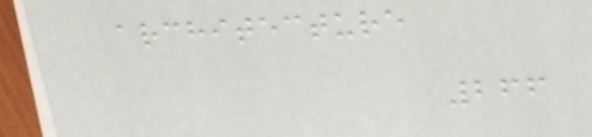architecture
266
